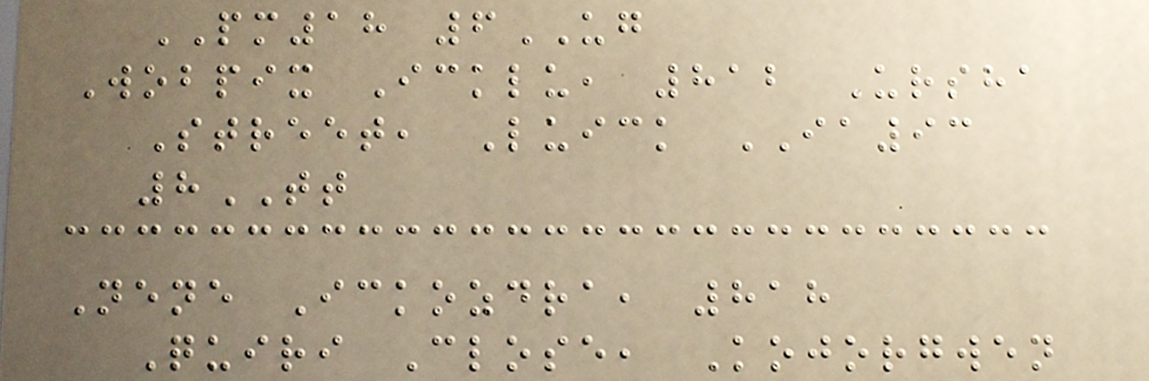PM18 6UG
Wobpix Icklu, 812 Ursha
Street, Luick IA93
8TT
Nene Ickozdra, 818
Quiri Close, Kojorgwen
